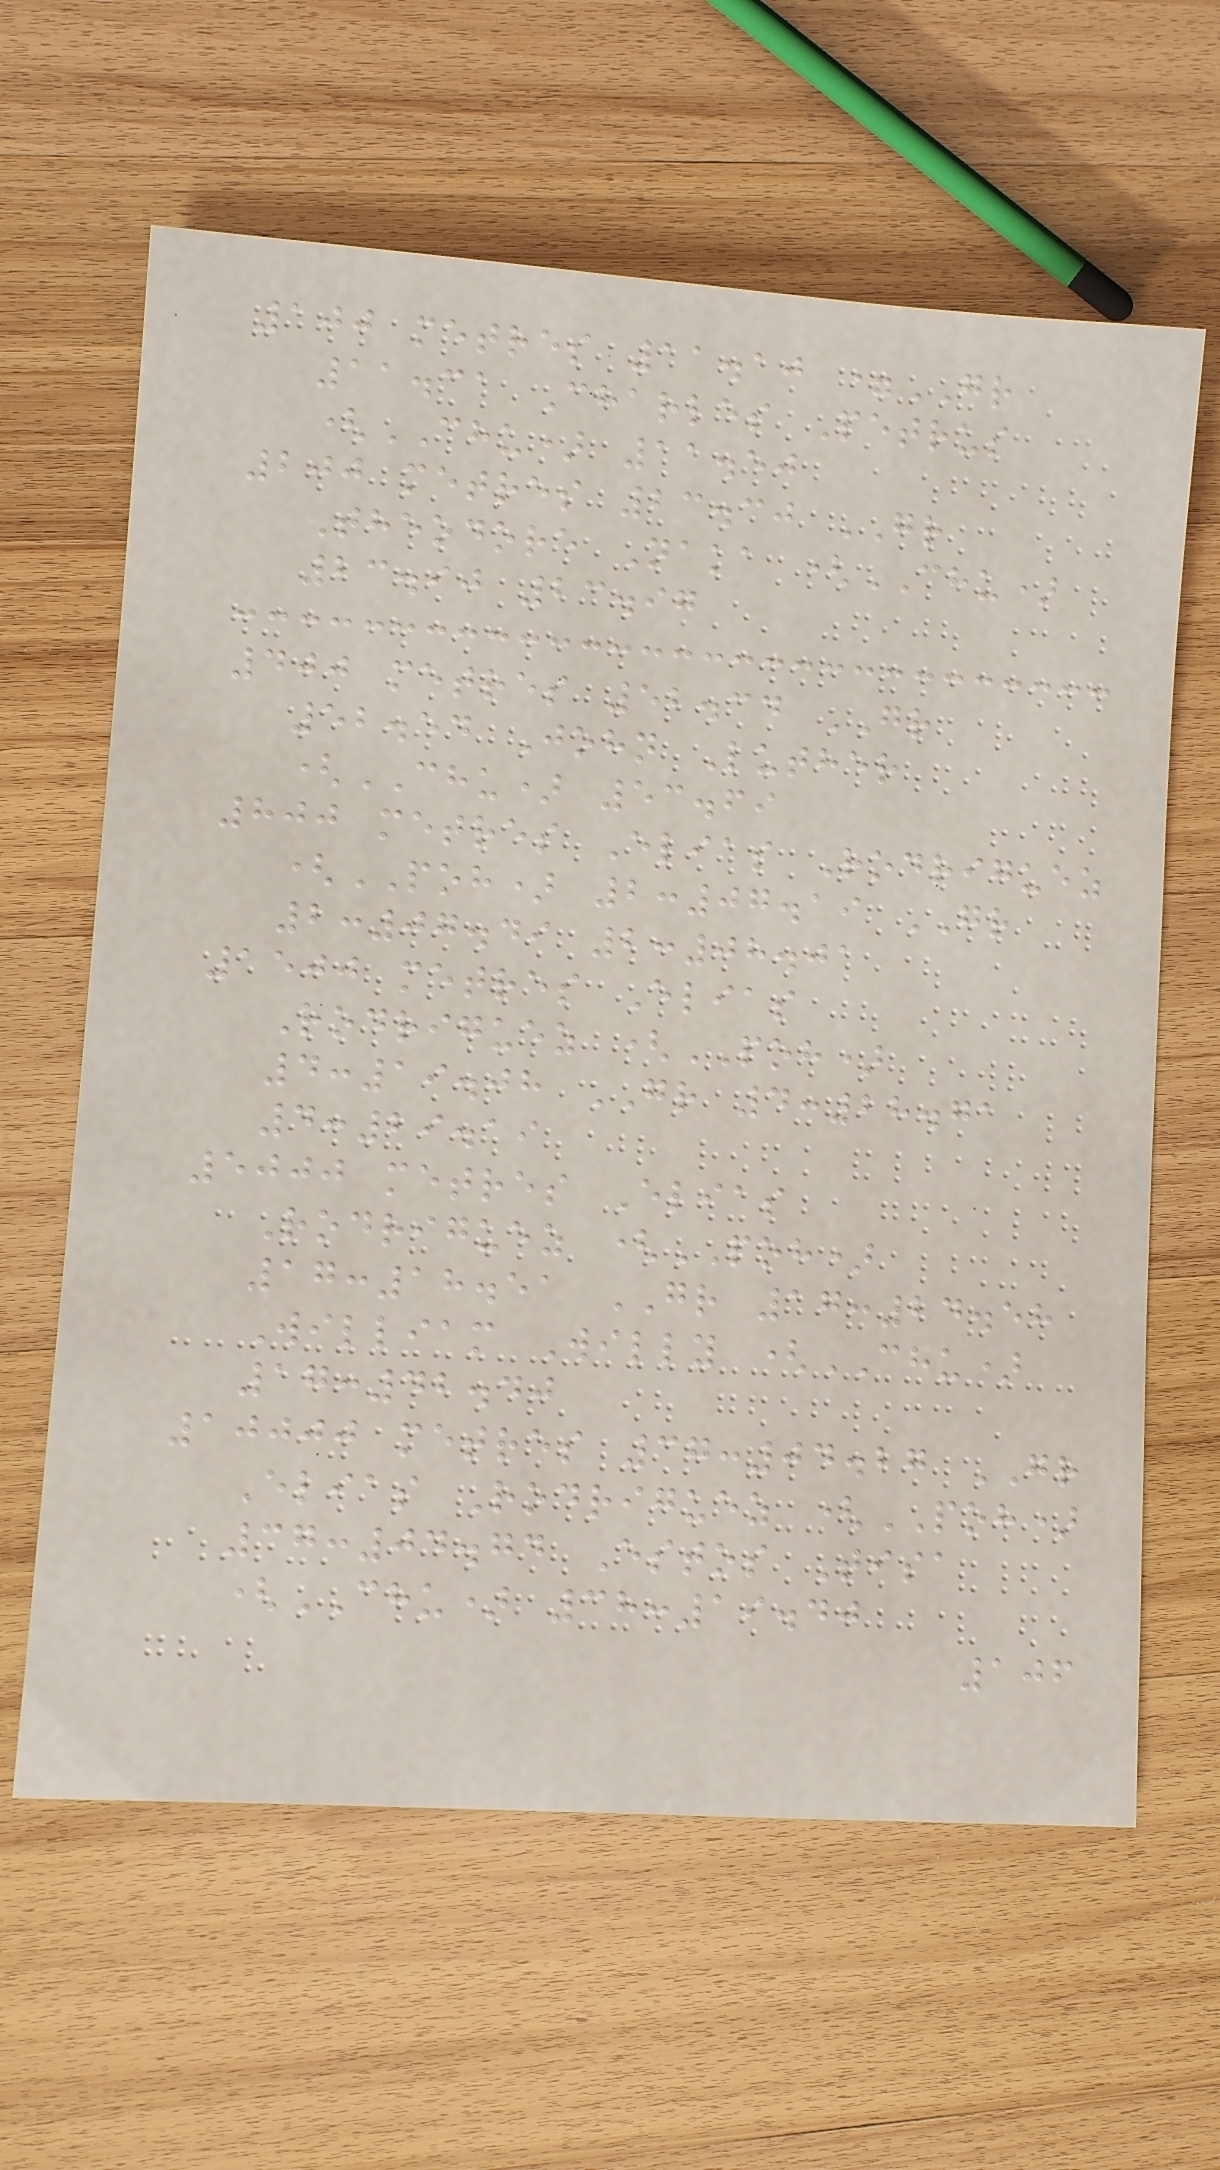100 metres 11.10 =GR
11.31 Charles Petrus
(CHU) 11.50
200 metres 23.30 GR
Theodore Naka (CHU)
23.90 23.97
400 metres 52.34 GR
52.54 John Luther
(CHU) 53.69
800 metres Elias Rodriguez
(POH) 2:07.19 GR
2:07.49 2:08.01
1500 metres Elias
Rodriguez (POH)
4:19.08 GR 4:28.71
4:29.19
5000 metres Elias
Rodriguez (POH)
17:18.51 GR 17:24.58
William Willy (CHU)
17:42.40
10000 metres 37:04.27 GR
Elias Rodriguez (POH)
37:04.74 Estos Tisa
(CHU) 38:19.40
106
